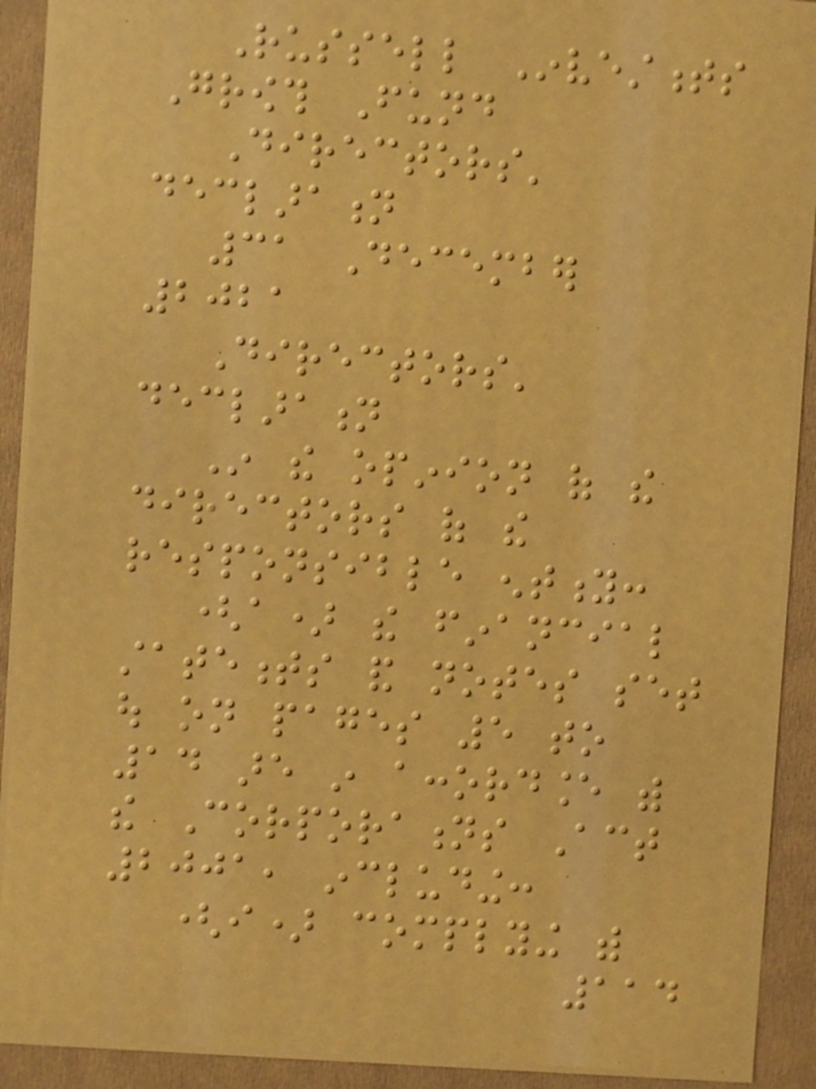Russell Investments
Growth Fund
Directors'
declaration
31 December
2021
Directors'
declaration
In the opinion of the
directors of the
responsible entity:
(a) the financial
statements and notes set
out on pages 5 to
14 are in accordance with
the Corporations Act
2001, including:
(i) complying with
114
